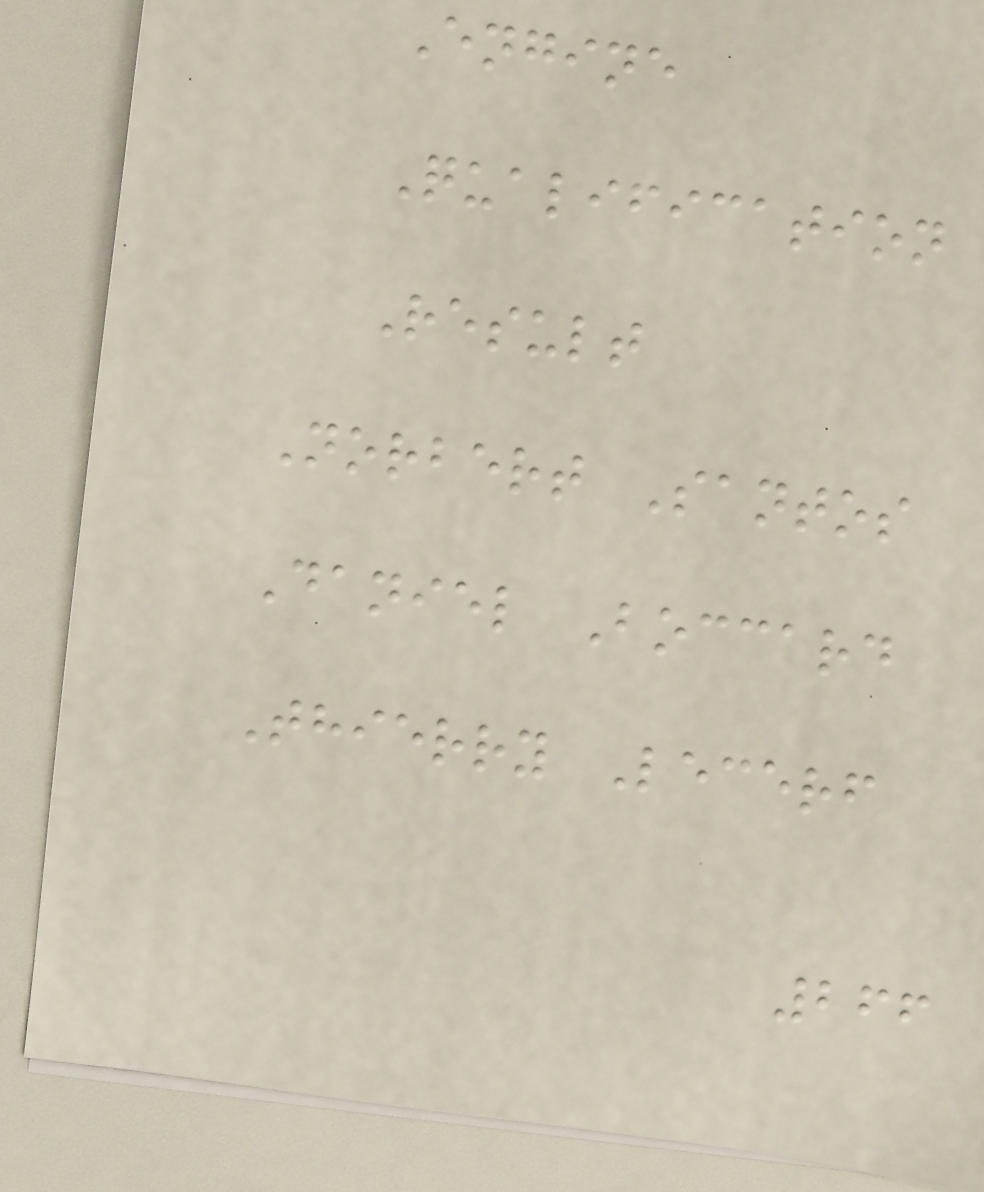Engine
Qualification
Result
Norbert Santos
Daniel Boccard
Thierry Lecerf
266
